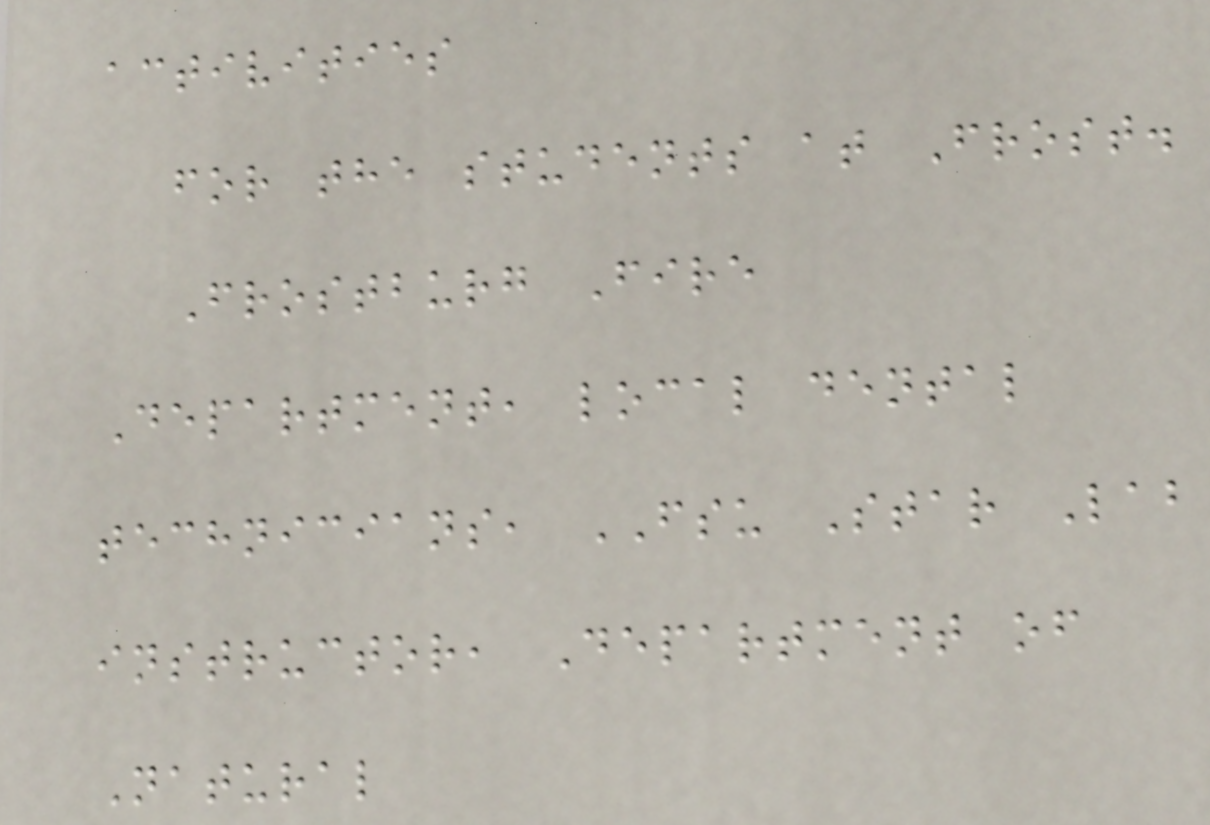activities
for the students at Frost.
Frostburg Fire
Department, local dental
technicians, FSU Star Lab
instructor, Department of
Natural
